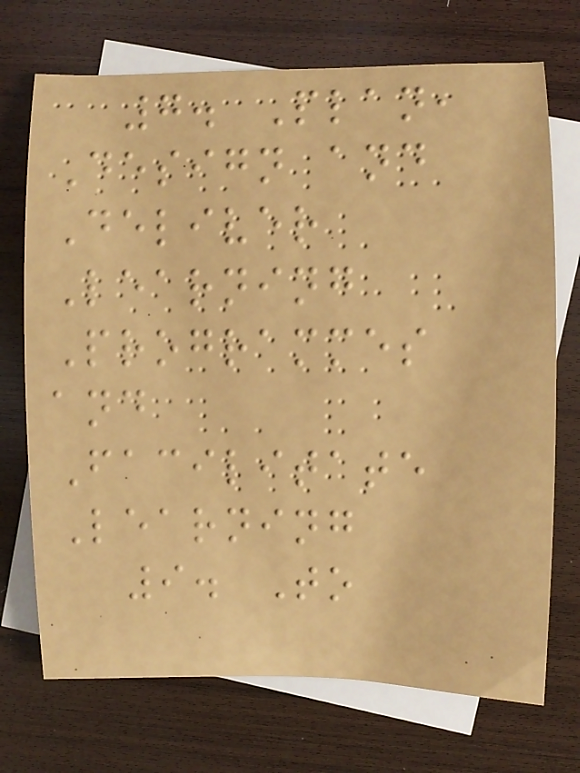7. Plan,
Design and
Deliver
Learning
Programmes
and
Facilitate
Learning
9. To
